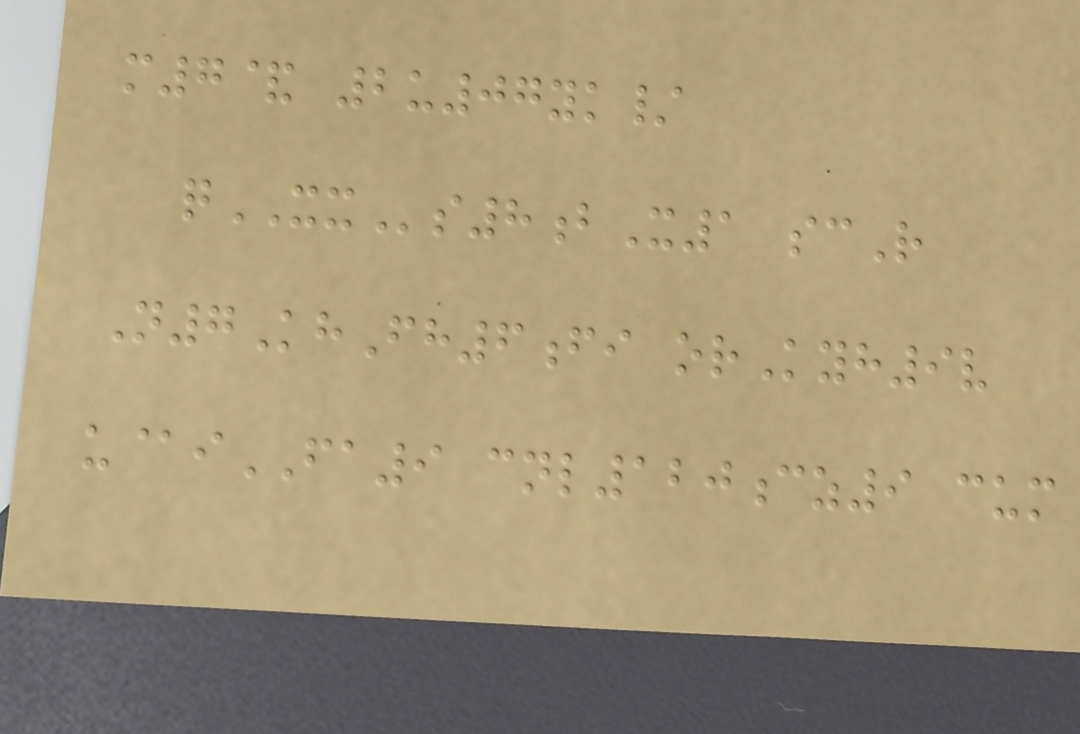m7& 2u07yk/
qXXs8bX1 scR
N7KhFh6fi orKyh9v
u@iFA9 cnl120cz9 cum
